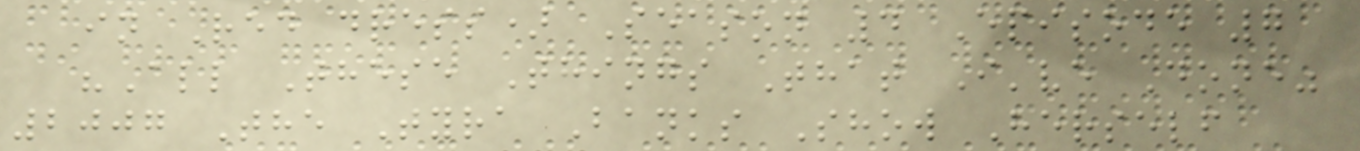in Red dress) Season 4 Episode 7
"All These Things That I've Done"
2007 The Tyra Banks Show Herself
